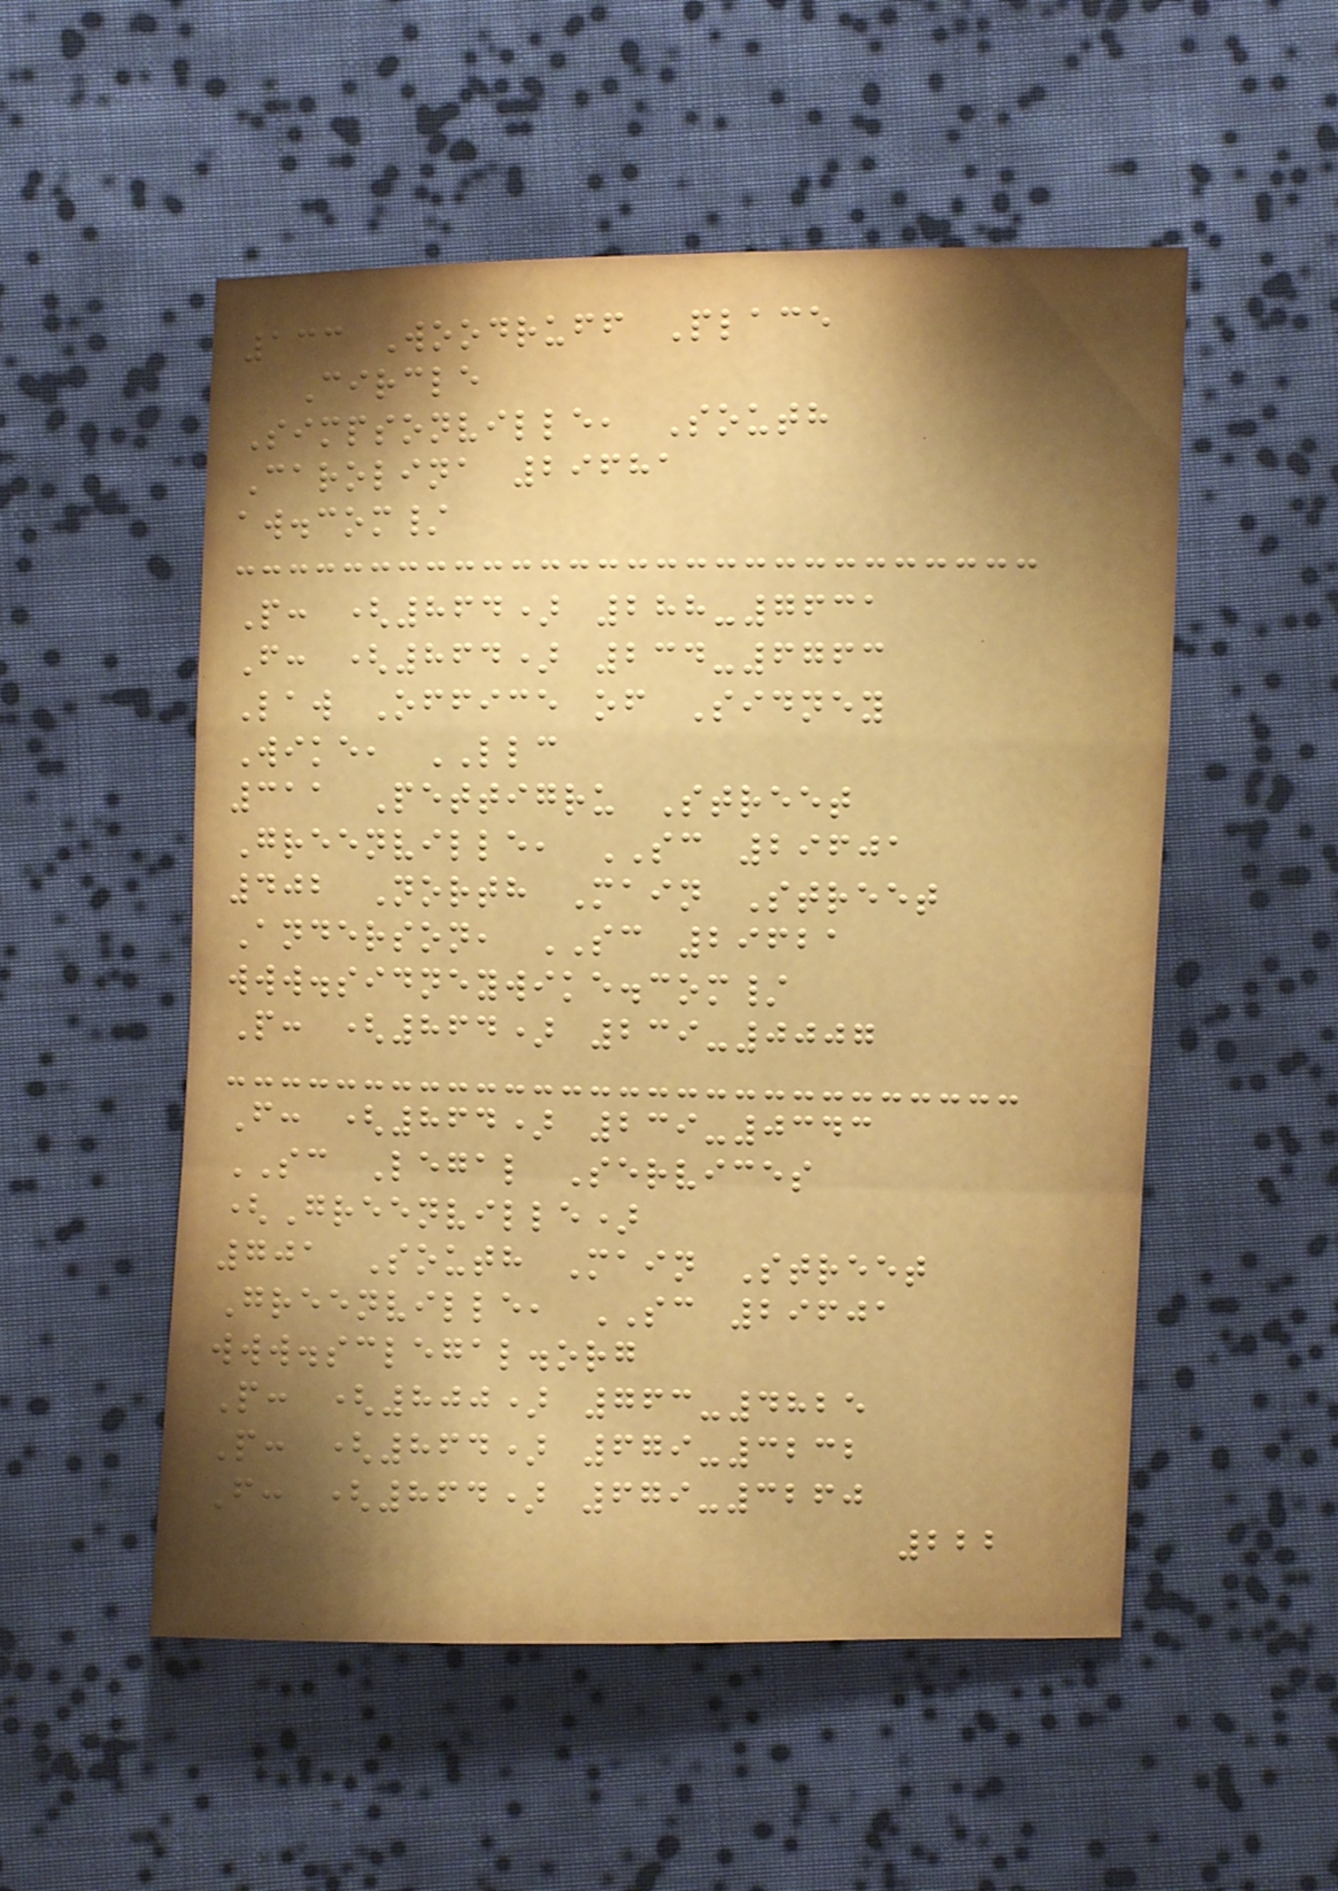133 Woodruff Place
Circle
Simpsonville, South
Carolina 29681
aw.com/
P: (864) 288-7631
F: (864) 234-6763
Law Office of Sidney
Wike, LLC
311 Pettigru Street
Greenville, SC 29601
402 North Main Street
Anderson, SC 29621
www.sidneywike.com/
P: (864) 239-0007
F: (864) 239-0343
SC Legal Services
(Greenville)
701 South Main Street
Greenville, SC 29601
www.sclegal.org
P: (800) 763-4825
P: (864) 679-3232
F: (864) 679-3260
222
